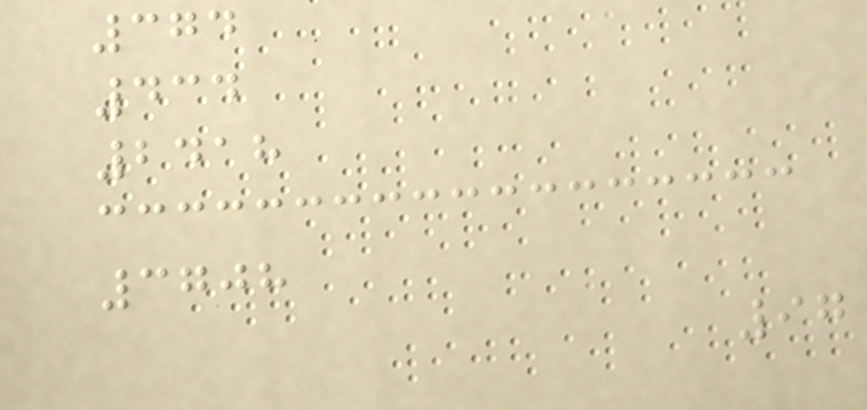374
434
2418
3708
97
